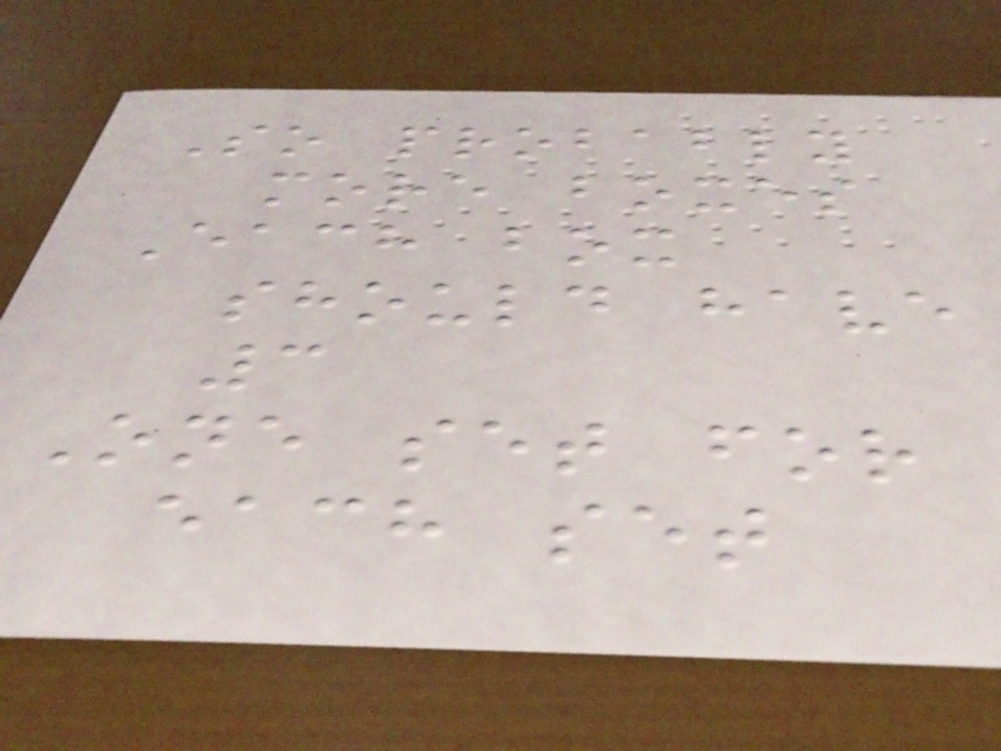So probably
more boxes
Each box
should have
3
One set for
each set
